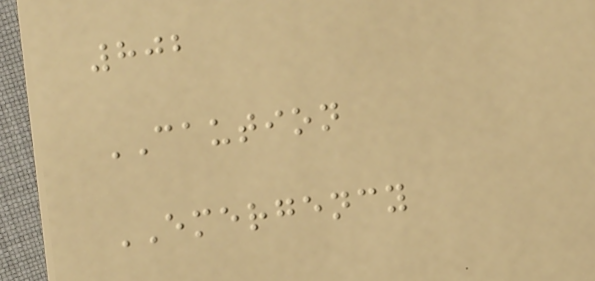802
CAUTION
EMERGENCY
